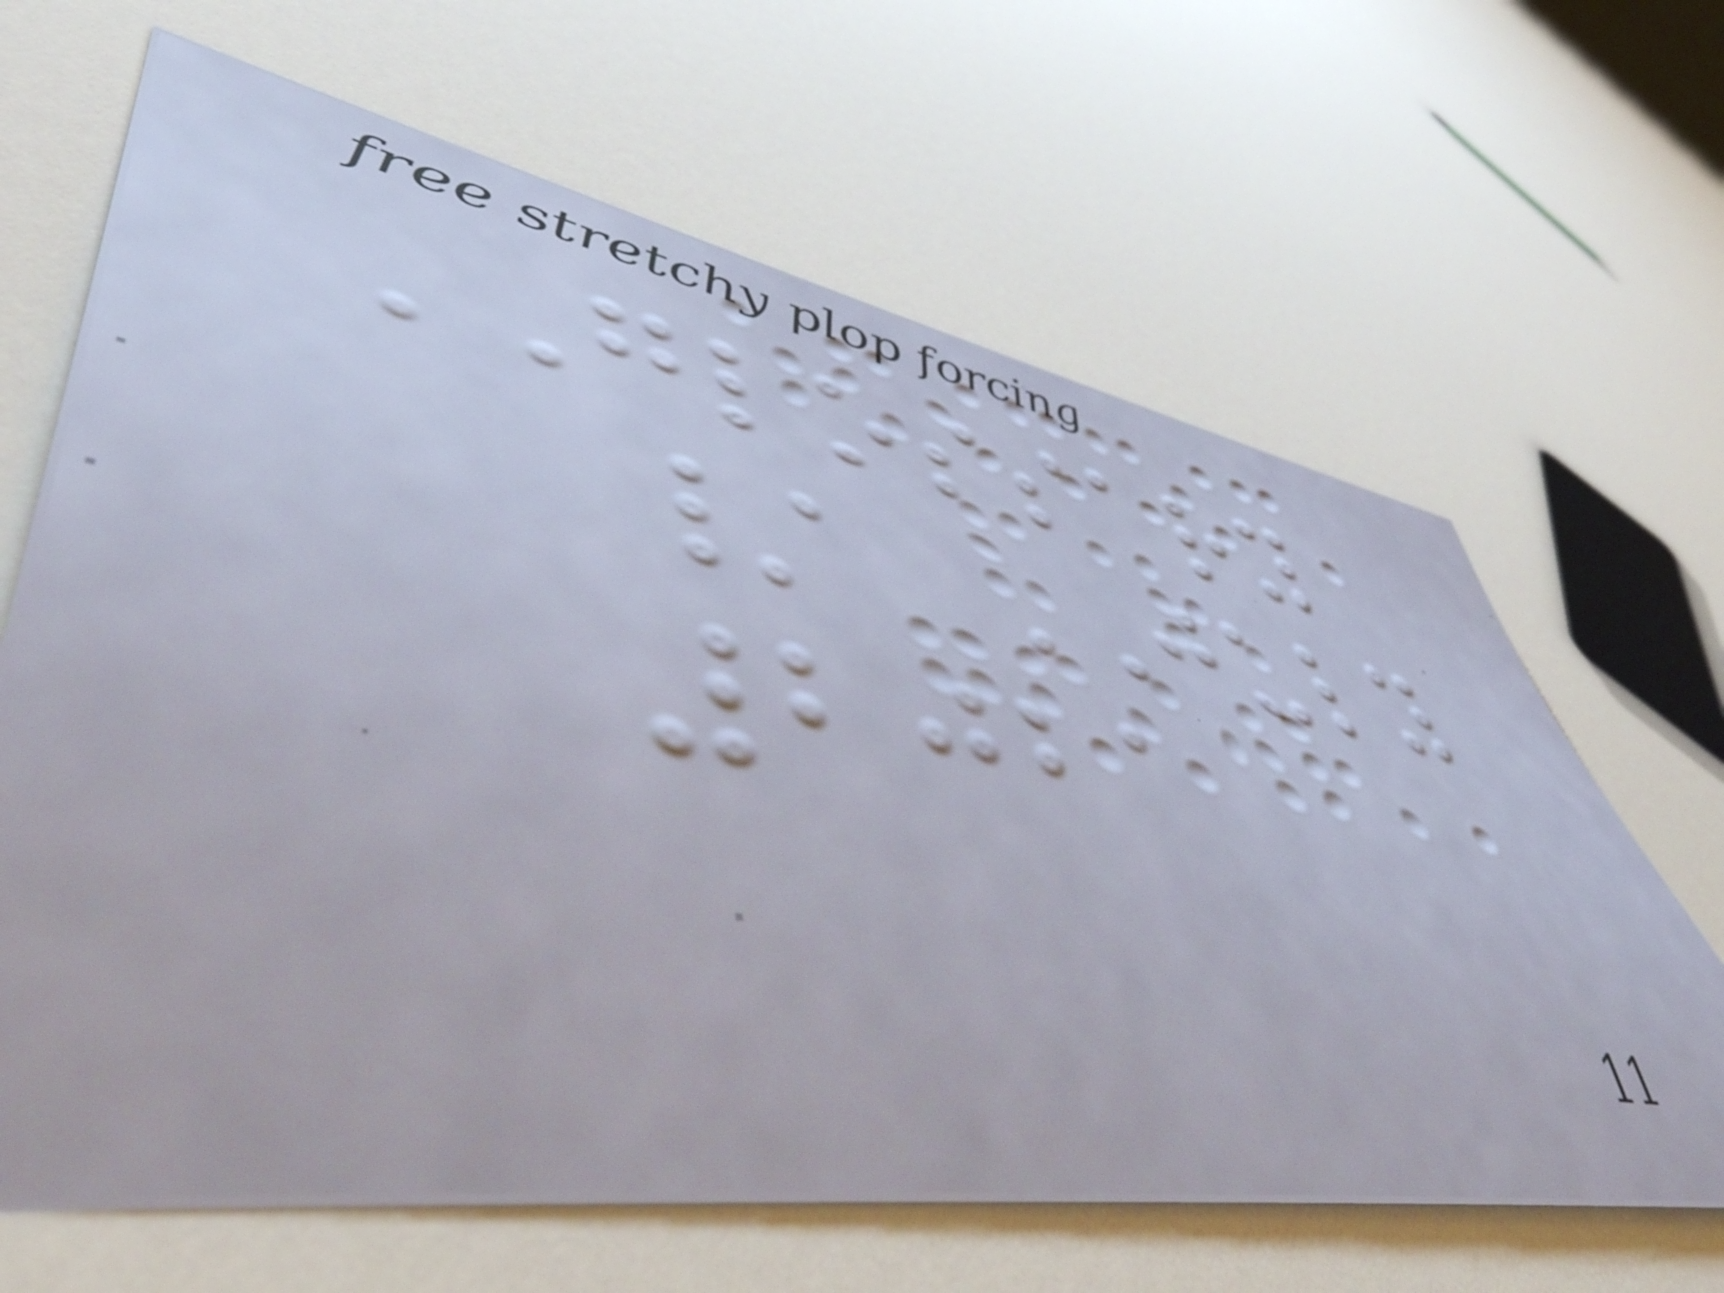GLOSSARY
/ JULY
2021
